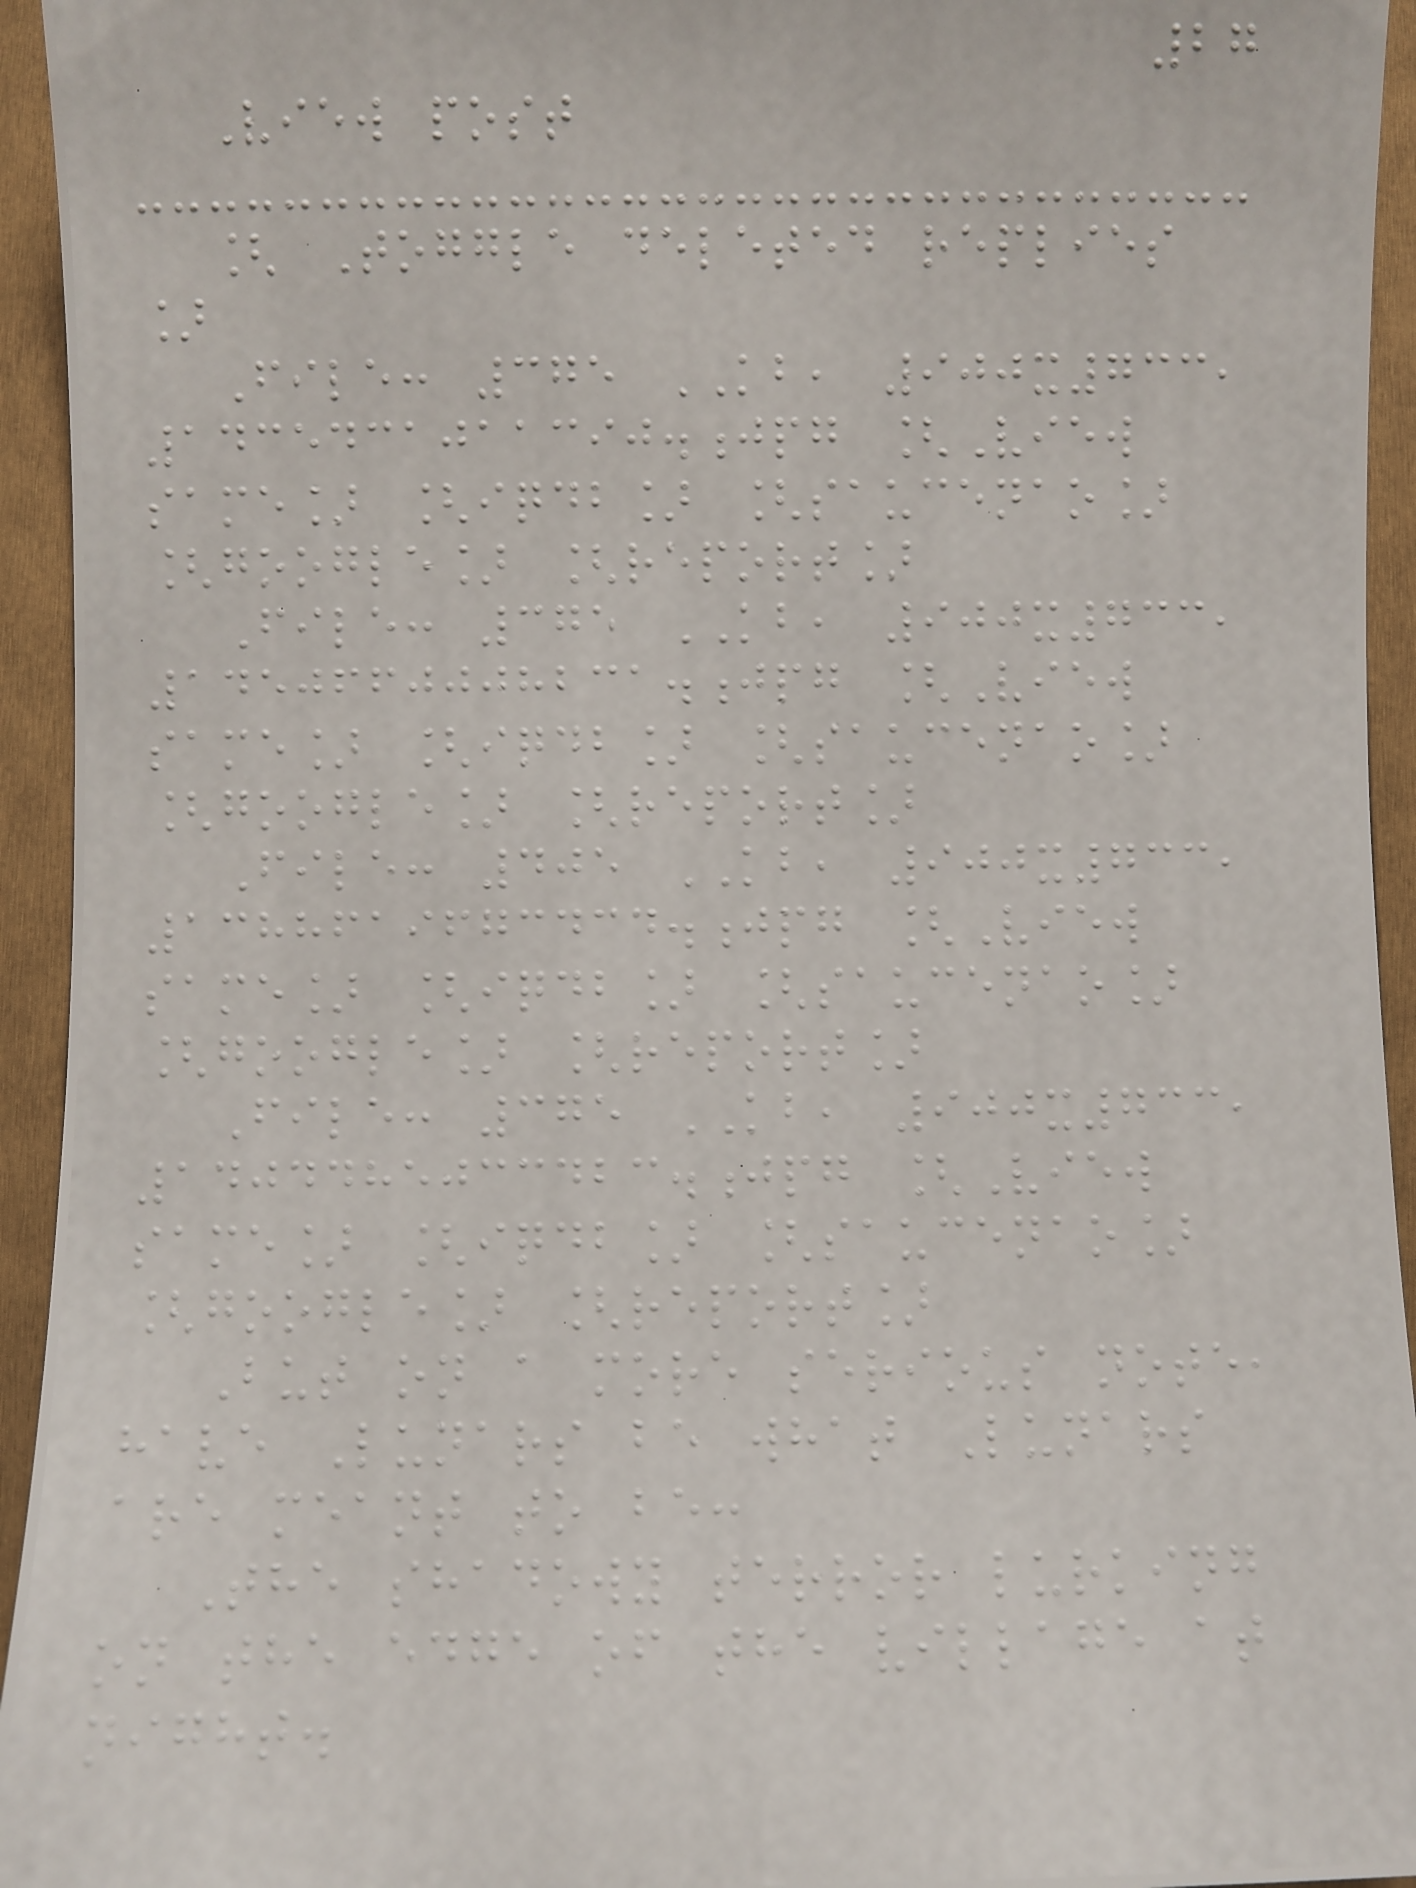27
View post
[ Toggle deleted replies
]
File: 375 KB, 900x733,
1435431011390.jpg [View
same] [iqdb] [saucenao]
[google] [report]
File: 375 KB, 900x733,
1450660008231.jpg [View
same] [iqdb] [saucenao]
[google] [report]
File: 405 KB, 900x733,
1388619673434.jpg [View
same] [iqdb] [saucenao]
[google] [report]
File: 375 KB, 900x733,
1404485033423.jpg [View
same] [iqdb] [saucenao]
[google] [report]
But on a more serious note,
have Lunars be what Lunars
are meant to be:
The shadowy terror lurking
on the edge of the village at
night.
